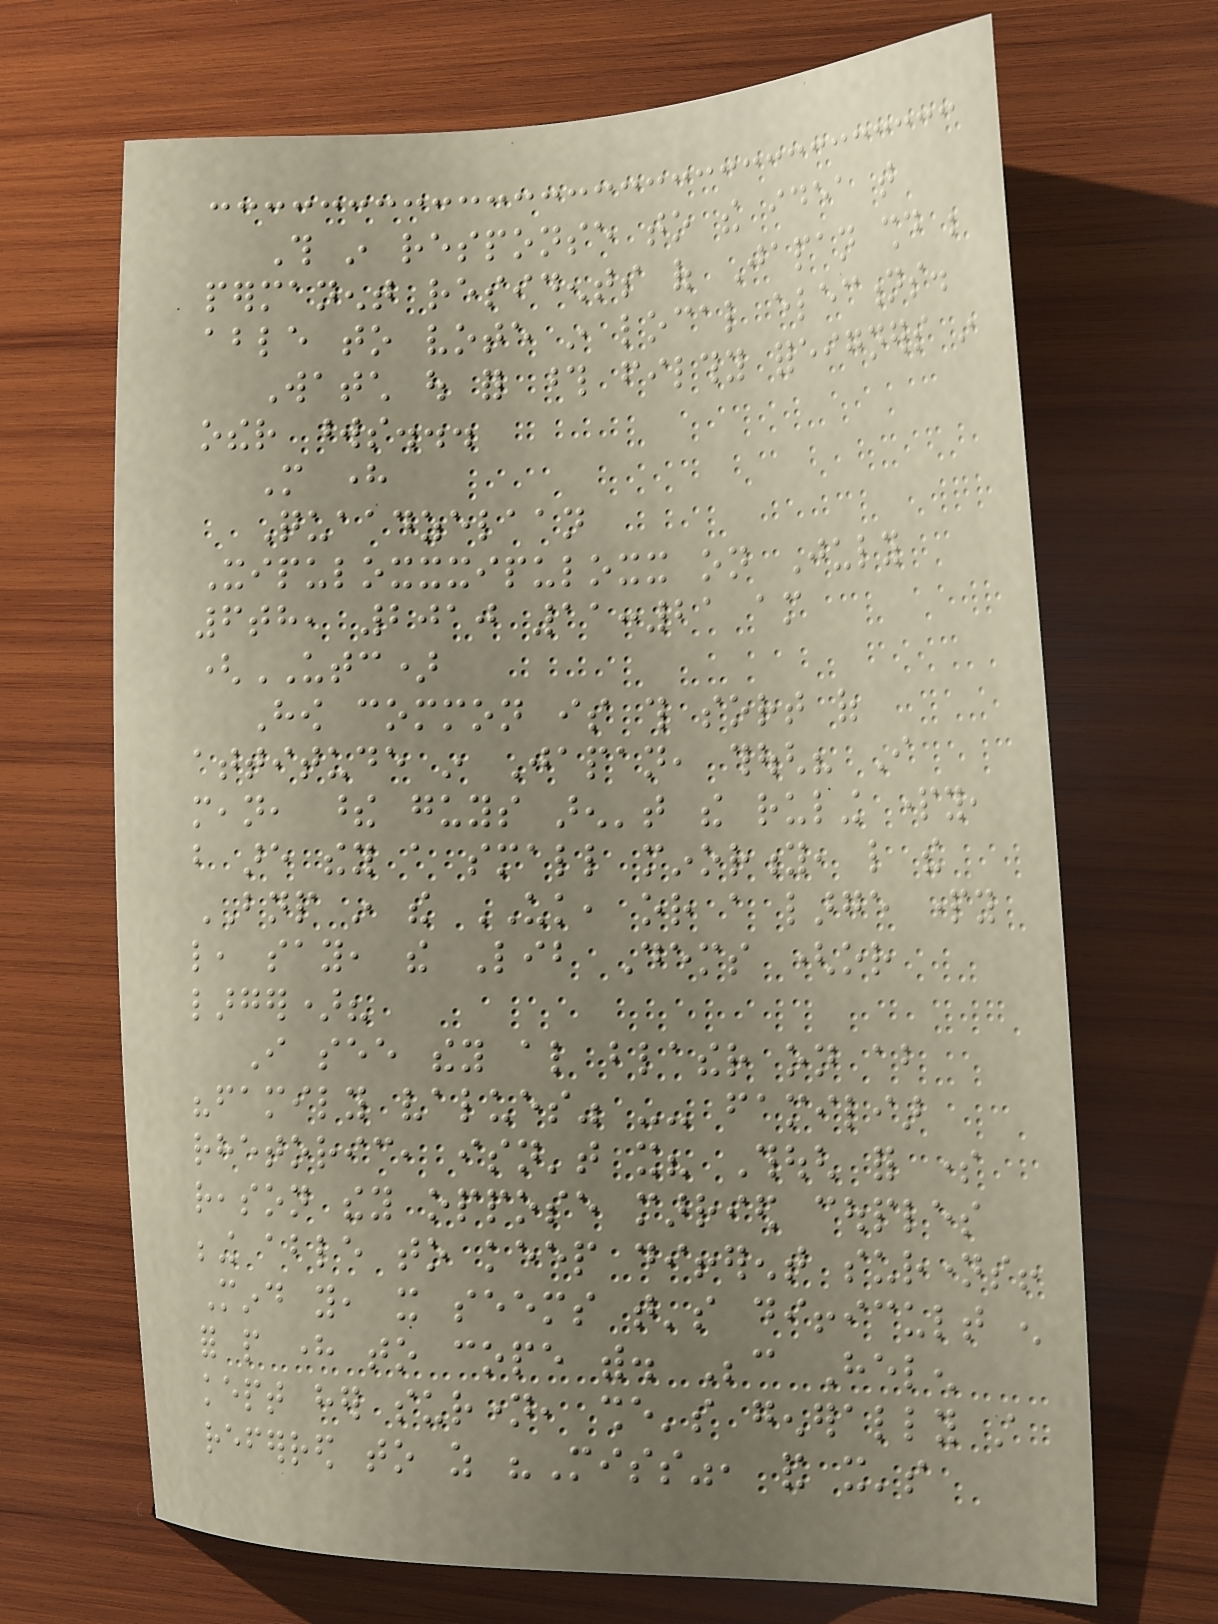This in response to the idea that
permanent residents of Japan should be
able to vote in local elections.
Watch out for those filthy foreigners in
other words...
More here
Quaadzelaan
Xipuloxxxipuloxx on July
6th, 2010 11:21 am
(UTC)
How common is this sort of
attitude in Japan, though? I
mean, these guys aren't the ruling party,
but are they a small minority, like the
BNP in the UK, or a large party
like, say, the Lib Dems (or
larger)?
I see they also blather on about
"family values" -- familiar
rhetoric, isn't it? Though for some
reason they oppose married couples
being able to keep different surnames!
Mind you, it seems that's difficult enough
for people here to cope with. Because Helen
kept her surname, she's generally still
referred to as "Miss", and it's
